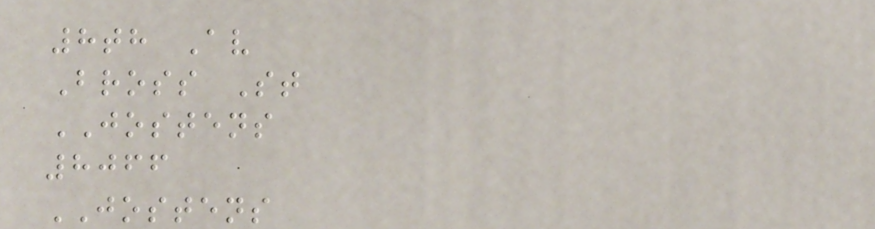8th Av
Bross St
JOSTENS
8066
JOSTENS
